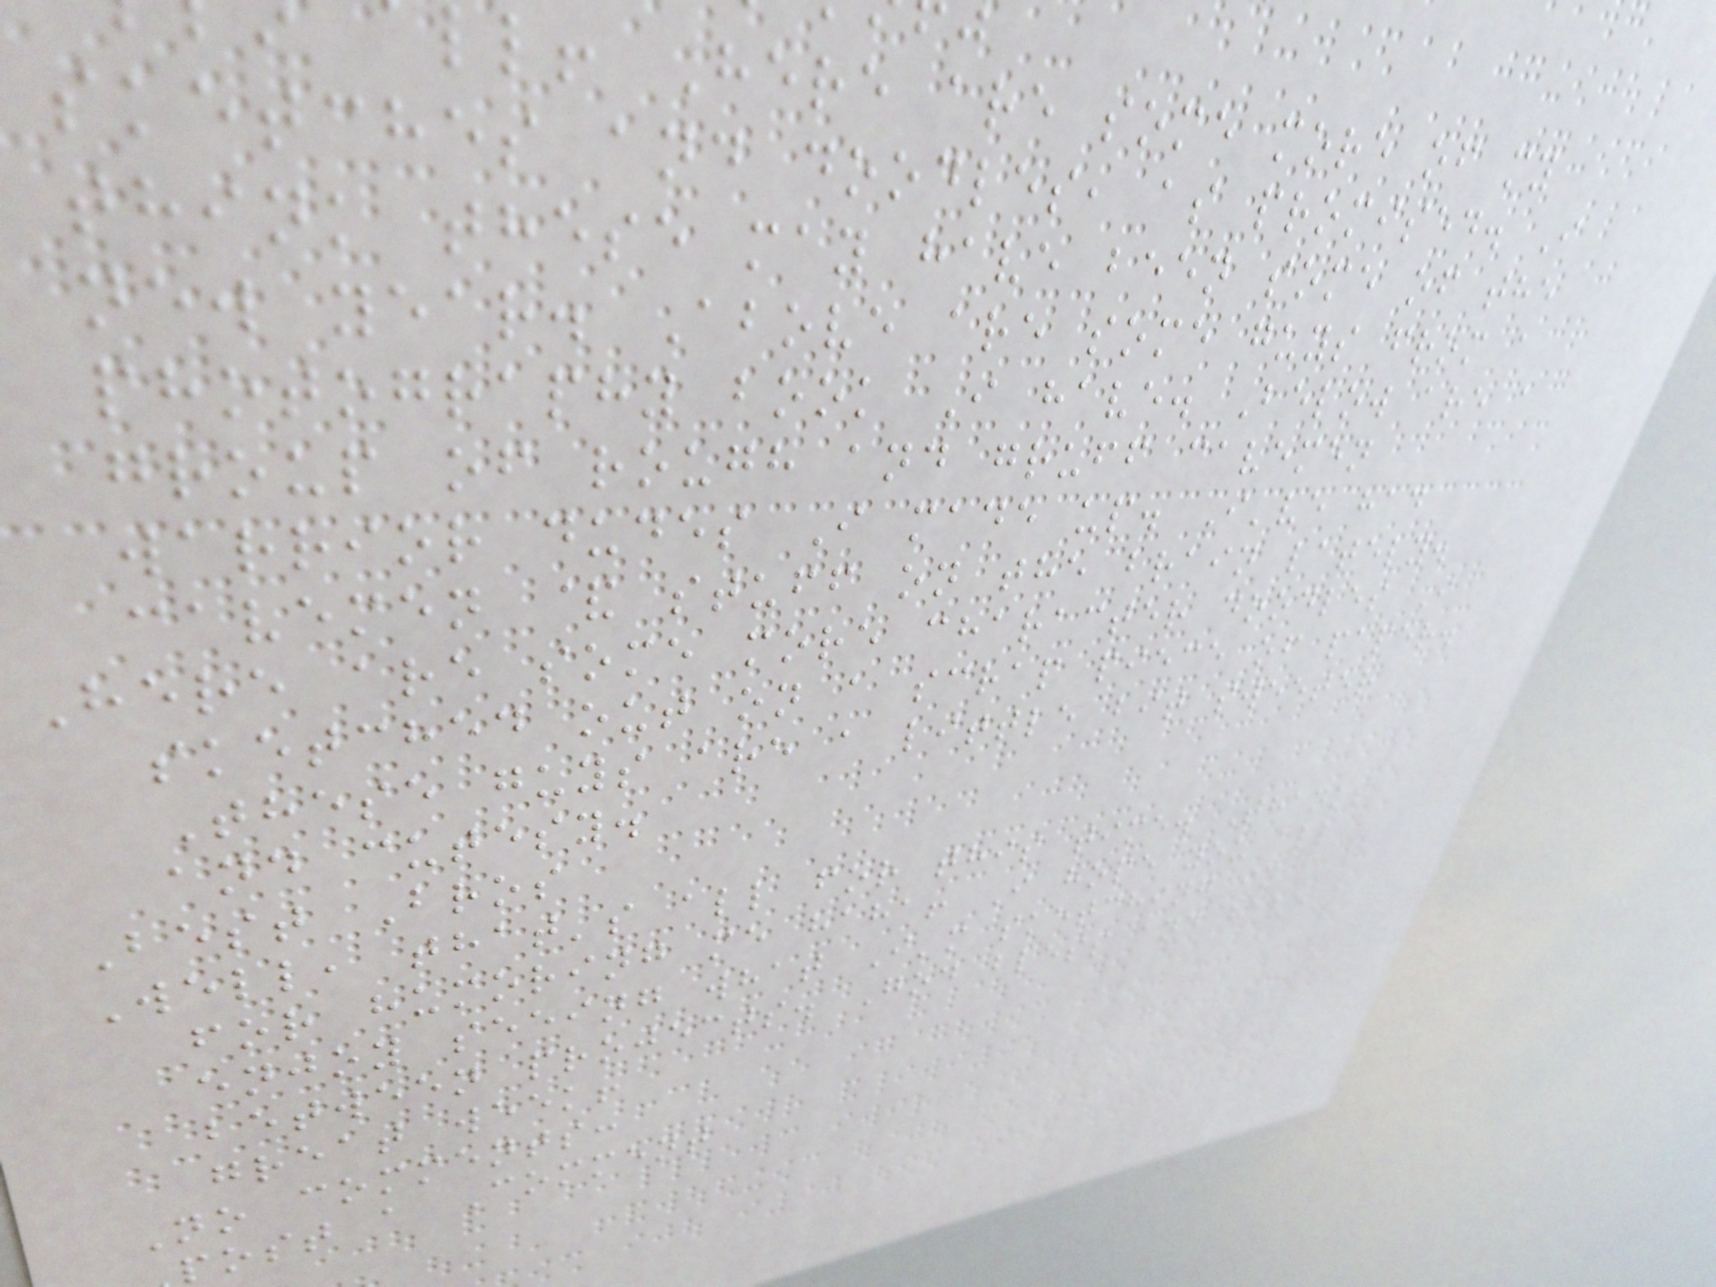ll! Here are some more of my
sketches and doodles, as promised. I
think these may have been some of the
new year. Above are some guys from a
photography book I have. Below are a
group of rough and gruff cavemen
warrior dudes I made up. I've had
cavemen & stuff on the brain lately.
Here are some more character doodles I
sketched out on a scrap piece of paper.
These guys are a little bit sweeter
and cutesy.
Best Bros
Well, that's all for this time. Thanks
for humoring me haha! I hope you all
enjoy seeing what I'm sketching in
between projects. God bless and have a
great week!
No comments:
ost a Comment
